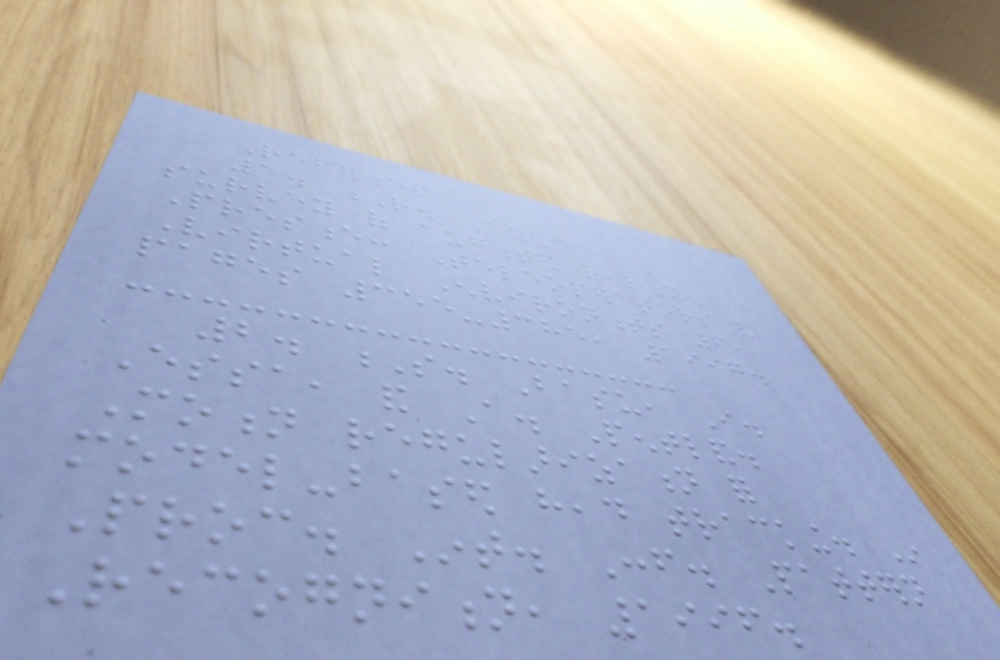References
1. R. Azuma. A
survey of augmented reality.
Presence: Teleoperators and
Virtual Environments 6,
pages 355-385, 1997.
2. S. Basu, I.
Essa, and A. Pentland.
Motion regularization for
model-based head tracking. In
Proc. Int. Conf. Pattern
Recognition, 1996.
